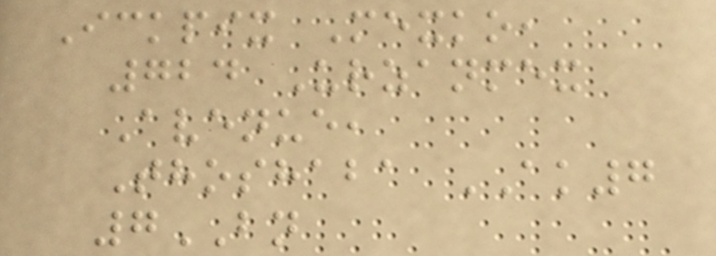Ickpix Mexko,
724 Urzanmex
Avenue,
Thoshaba AK7
7BN
